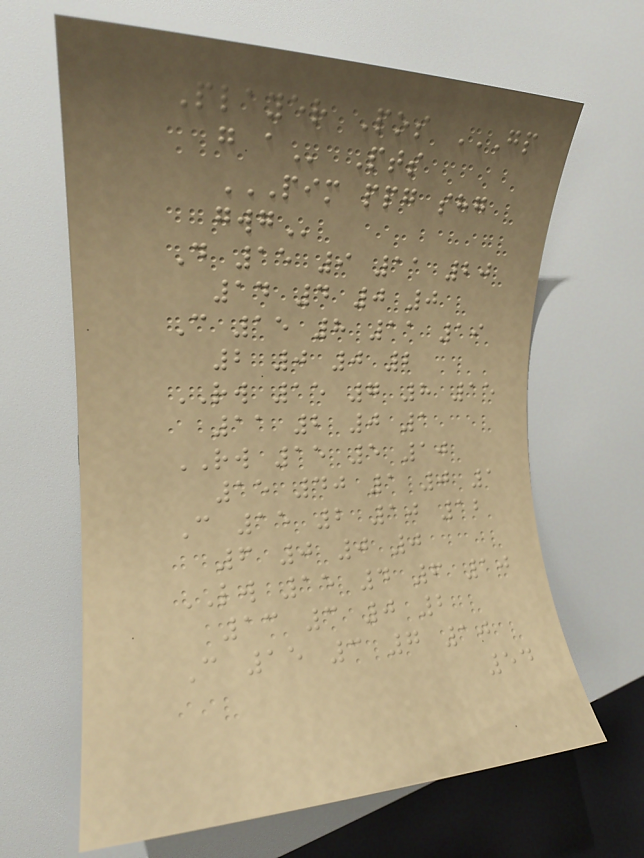Player Pos GP
G A Pts
PIM PPG SHG
GWG
D 15 9 11 20
14 4 0 0
C 15 8 11 19
2 0 0 2
RW 15 7 8 15
11 2 0 1
RW 15 5 10
15 40 1 0 1
C 15 2 10 12
6 0 0 0
LW 15 4 6 10
13 3 0 2
C 15 3 7 10
54
